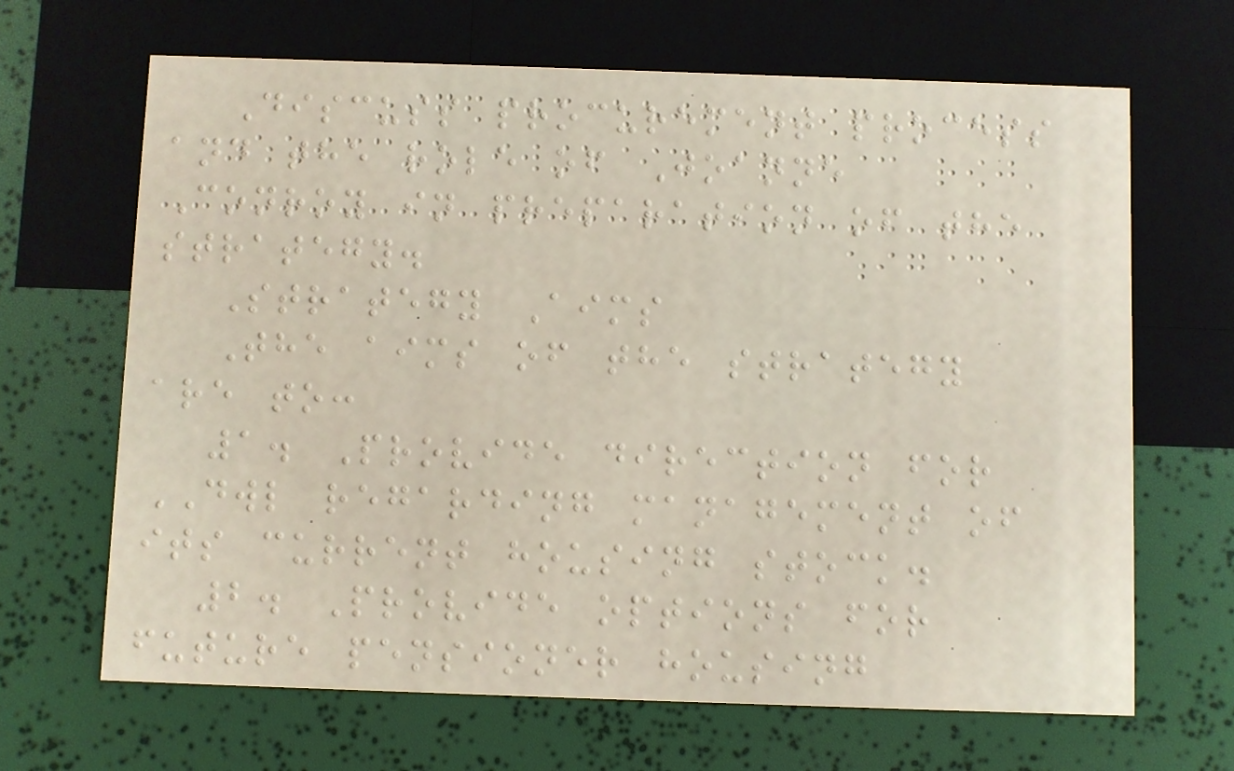Discuss procurement process
and the role of Joanne
Conroy in preparation of the
strategy.
Strategy Aims
The aims of the strategy
are to:
1. Provide direction for
DWL regarding management of
its current housing stock.
2. Provide options for
future pensioner housing
